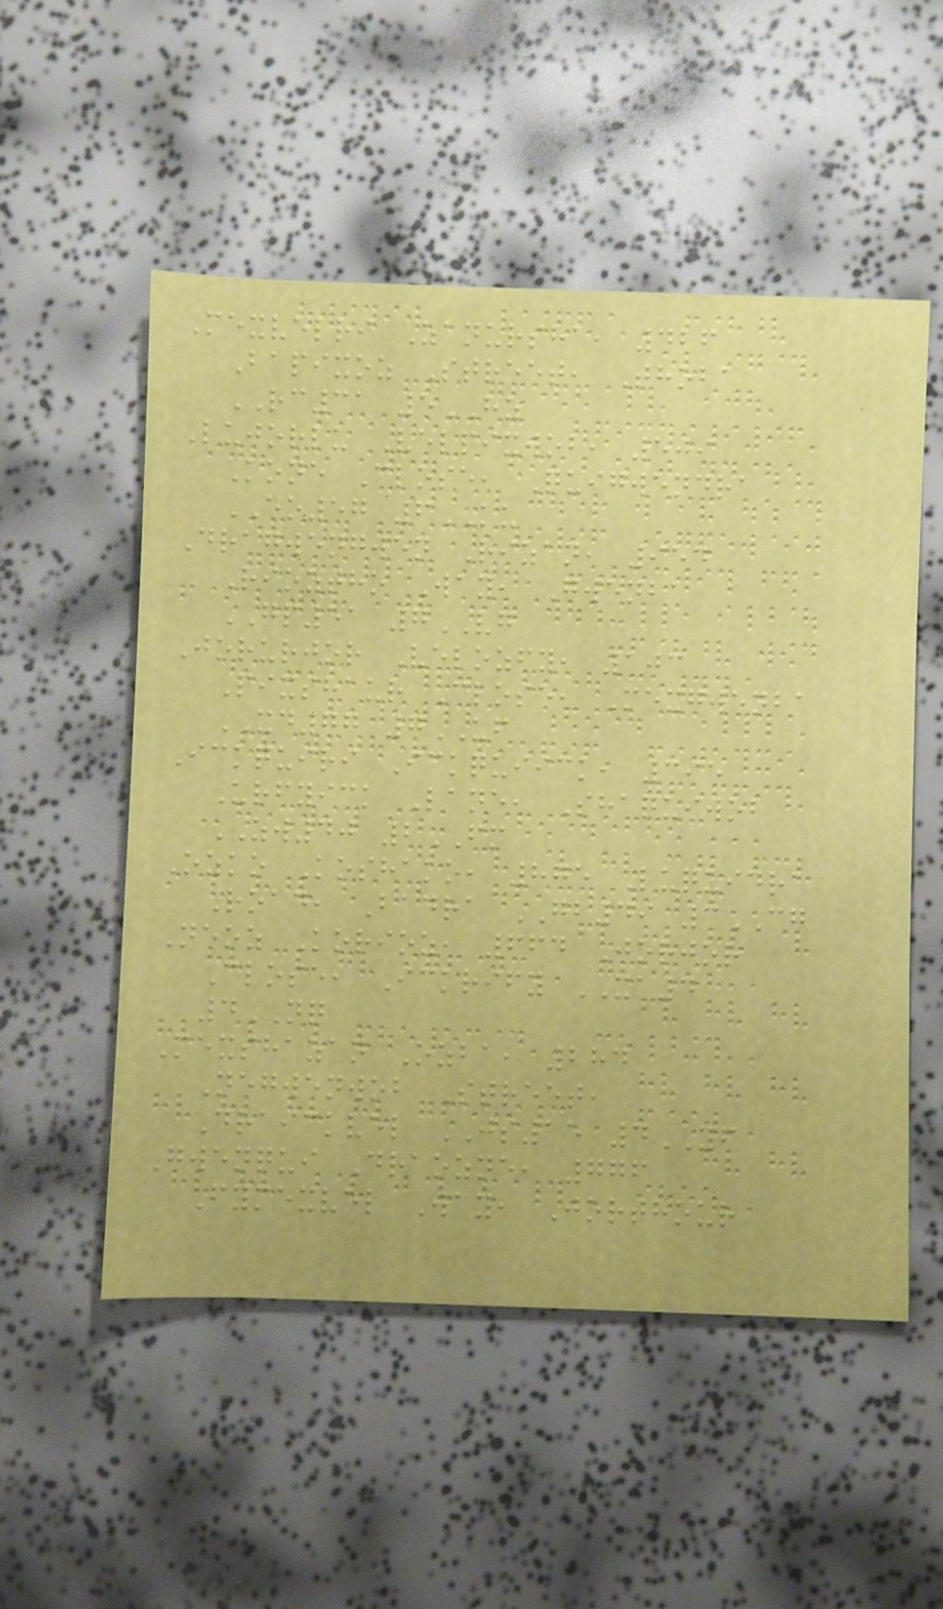Mexvelri Zanursha, 426
Bapixoz Street, Thoba
RC31 5HZ
Lujorlu Velpixwob, 509
Kone Close, Quigwendra
EO57 6KU
Dragwengwen Rizan, 954
Rioztho Way, Gwenba
GP51 7VG
Jorurjor Velozfy, 103
Pixshaur Close, Mexgwenba
XD77 7UF
Ickquiri Ickquiick, 395
Urfyick Lane, Shaquiwob
ZW40 2FM
Ozko Koshako, 875 Luquidra
Road, Badra GB49 3CG
Neoz Korioz, 664 Jorjor
Close, Ickrify XA4
4NQ
Mexshazan Ozba, 284
Negwenwob Street,
Draickvel JS15 4YF
Gwenqui Draozne, 776
Fymexvel Way, Jorthour
